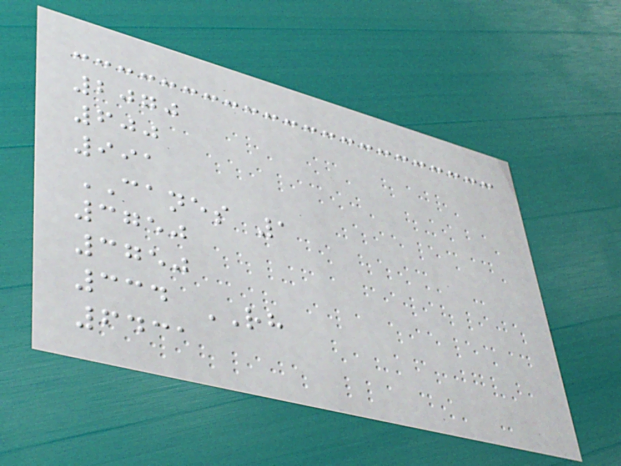2070
600
991
CANES 1
3750
3750
334 RH
6431
